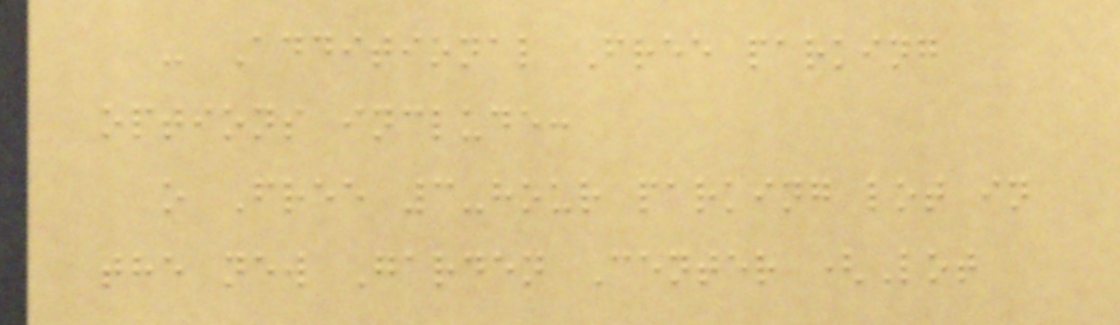- Additional Free parking
options include:
o Free 3-hour parking lot in
the new Garden Center (Lot
